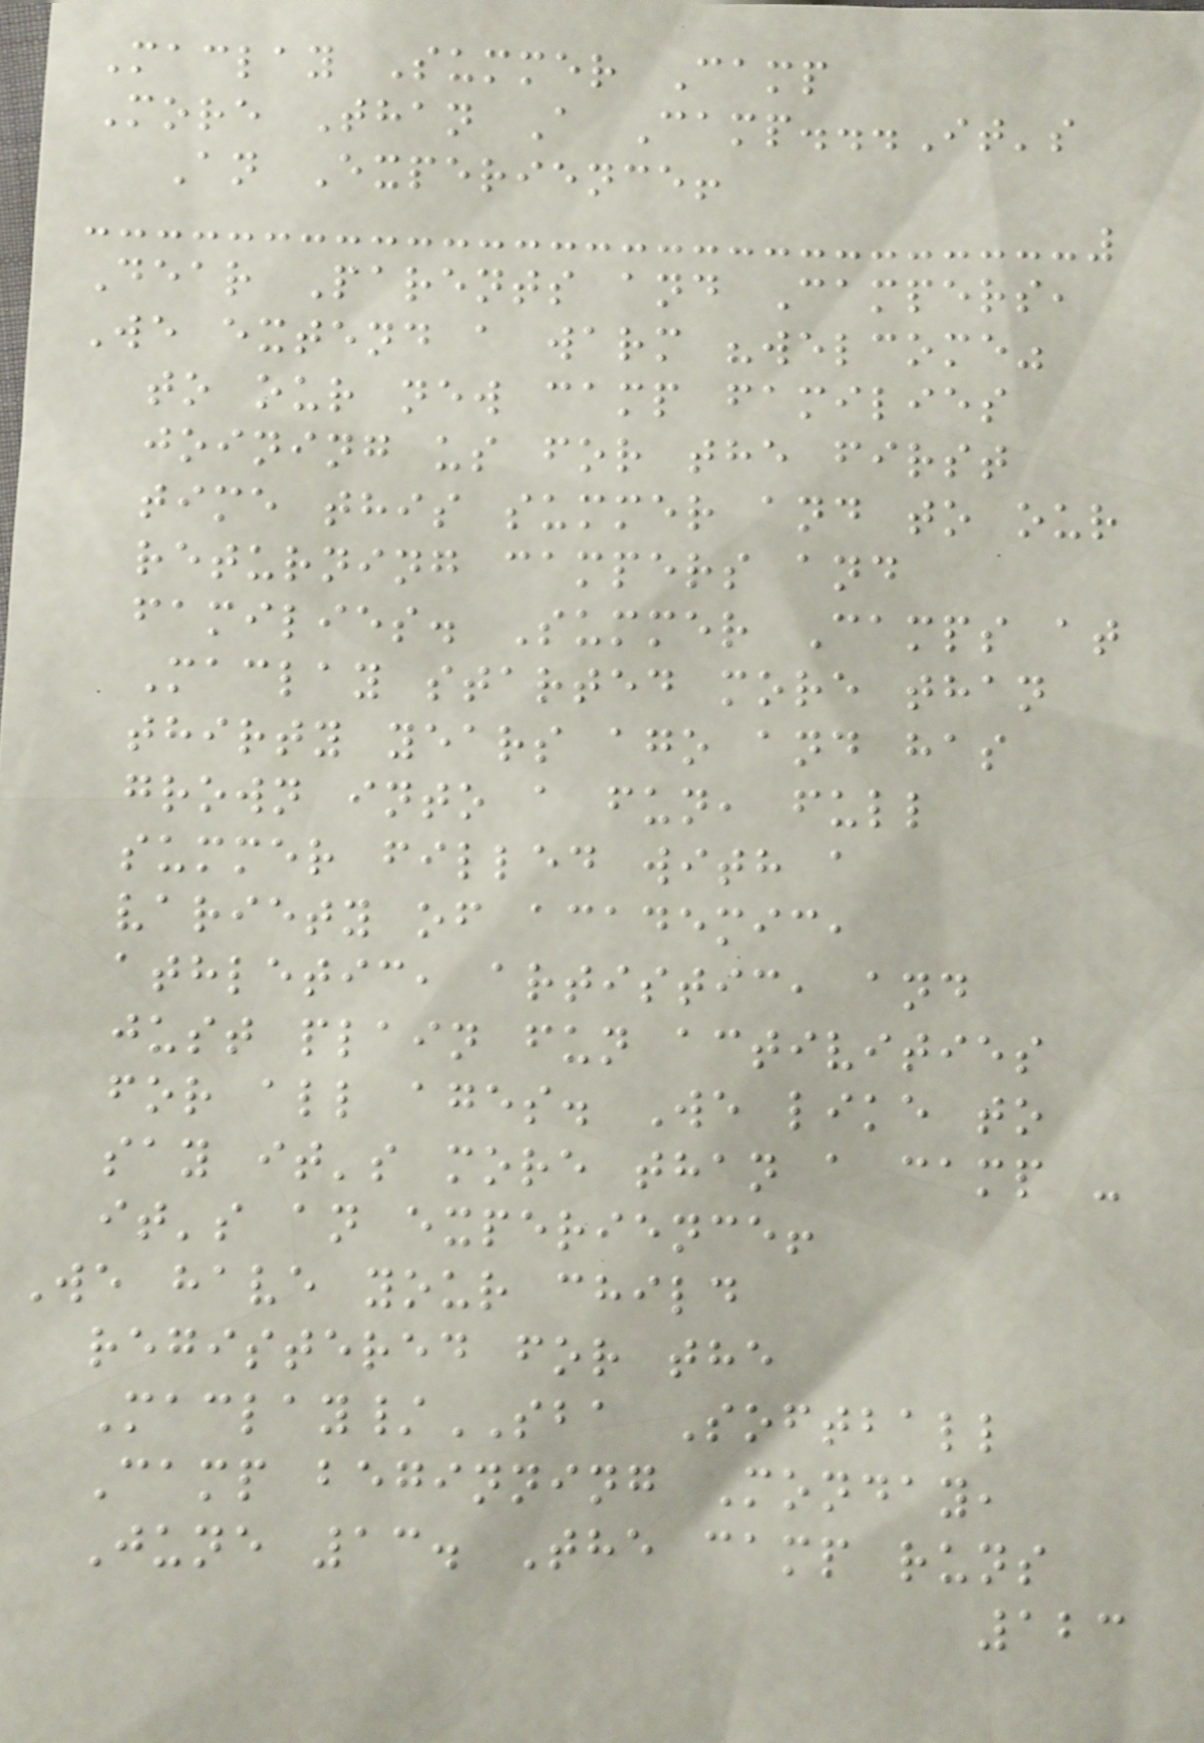Maclay Summer Camp
More Than A Camp...It's
An Experience!
Dear Parents and Campers,
We extend a warm "welcome"
to our new camp families
joining us for the first
time this summer and to our
returning campers and
families. Summer Camps at
Maclay started more than
thirty years ago and has
grown into a fun, full
summer filled with a
variety of academic,
athletic, artistic, and
just plain fun activities
for all ages. We like to
say it's more than a camp -
it's an experience!
We have your child
registered for the
Maclay/SBA Softball
Camp beginning Monday,
June 13. The camp runs
123
